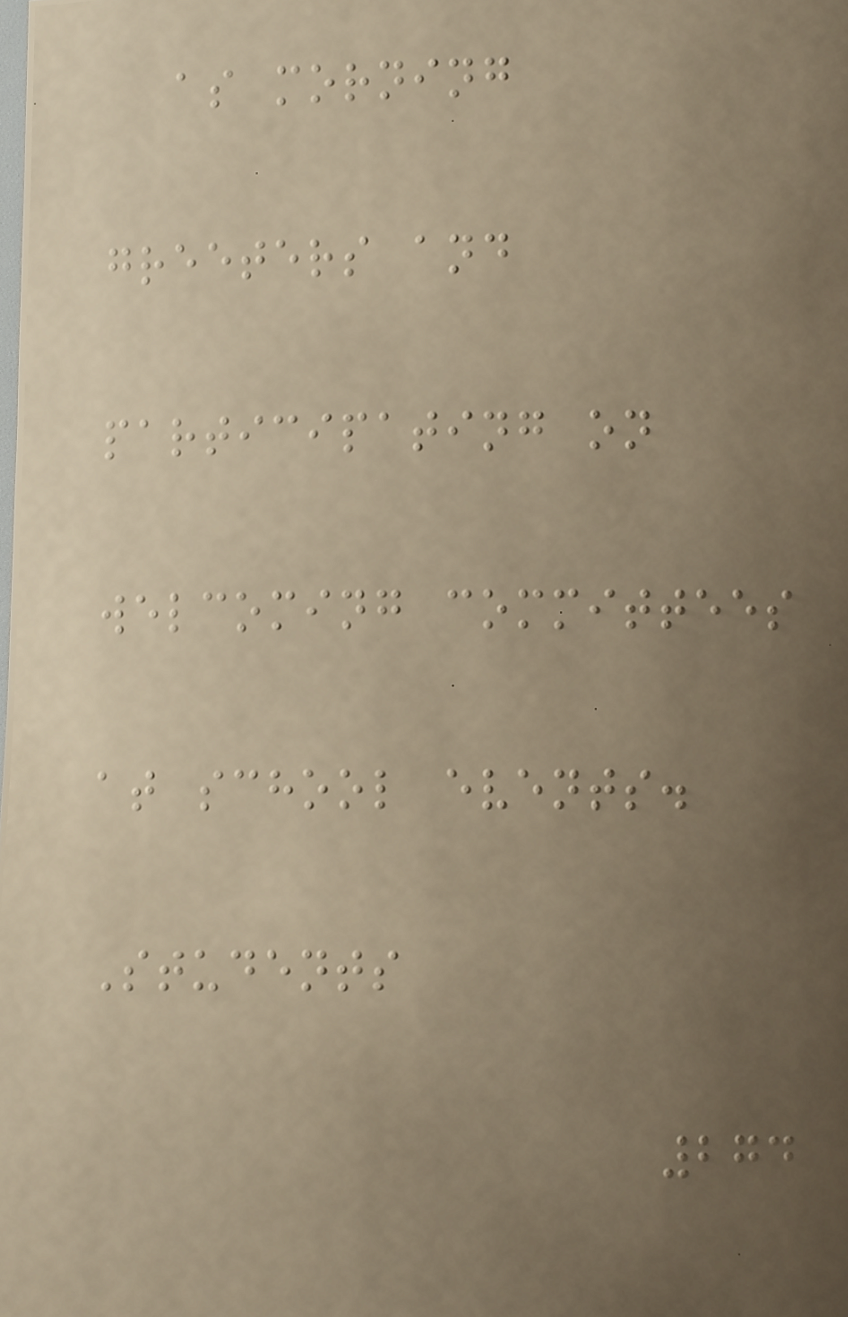as morning
greeters and
participating on
welcoming committees
at school events.
Students
274
